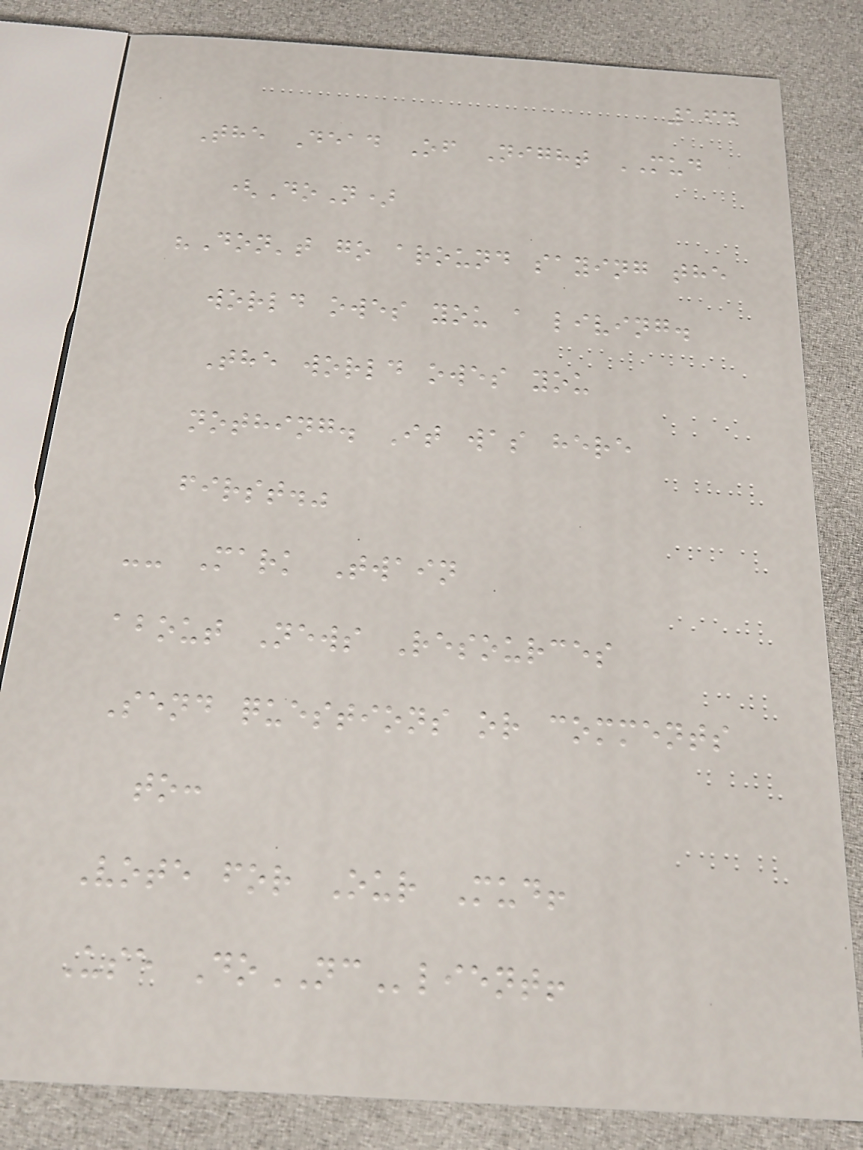164
The Dead Of Night MUD
(DoN)
"Don't go around saying the
world owes you a living.
The world owes you
nothing. It was here
first."
-- Mark Twain
about News Resources
Send questions or comments
to:
Vote for Our Mud!
Use DoNClient!
